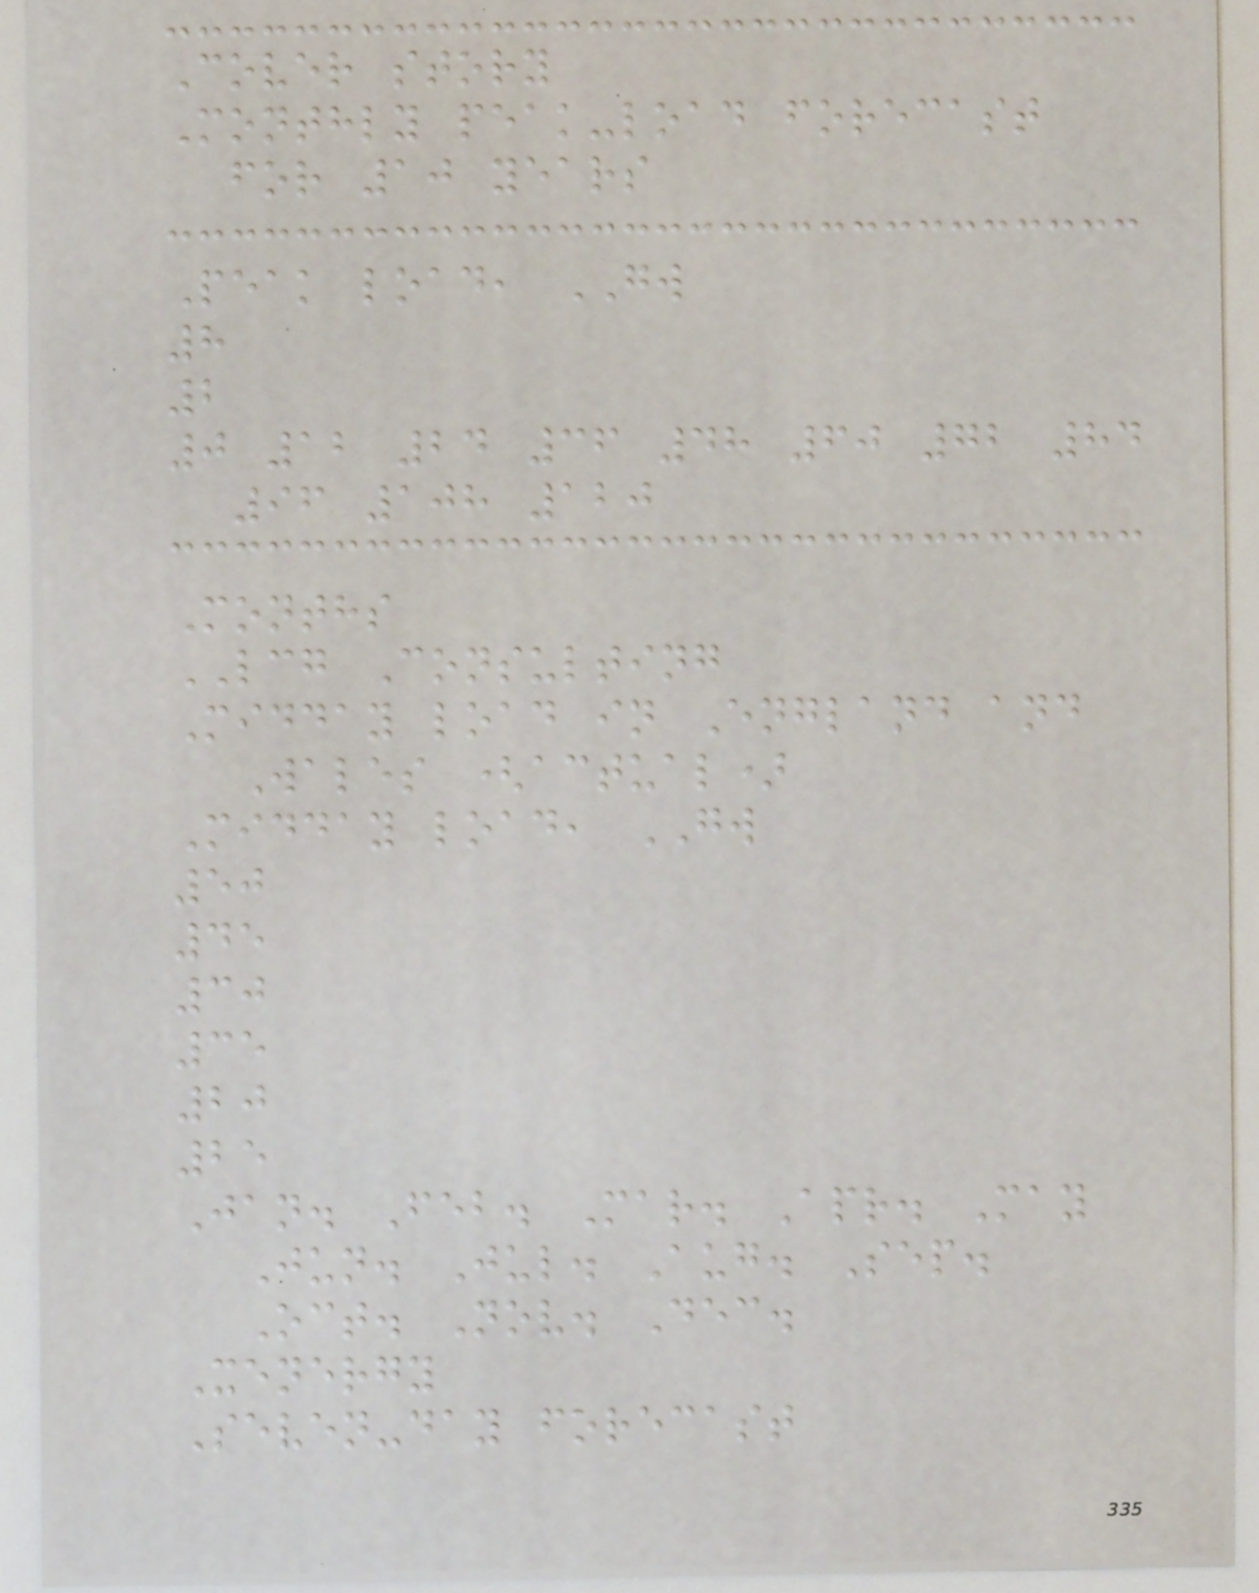Cover story
Monthly peak-load forecast
for 10 years
Peak load, GW
8
2
0 12 24 36 48 60 72 84
96 108 120
Months
LCG Consulting
Midday load in England and
Wales (actual)
Midday load, GW
50
45
30
35
20
25
Jan. Feb. Mar. Apr. May
Jun. Jul. Aug. Sep.
Oct. Nov. Dec.
Xenergy
Seven-day forecast
